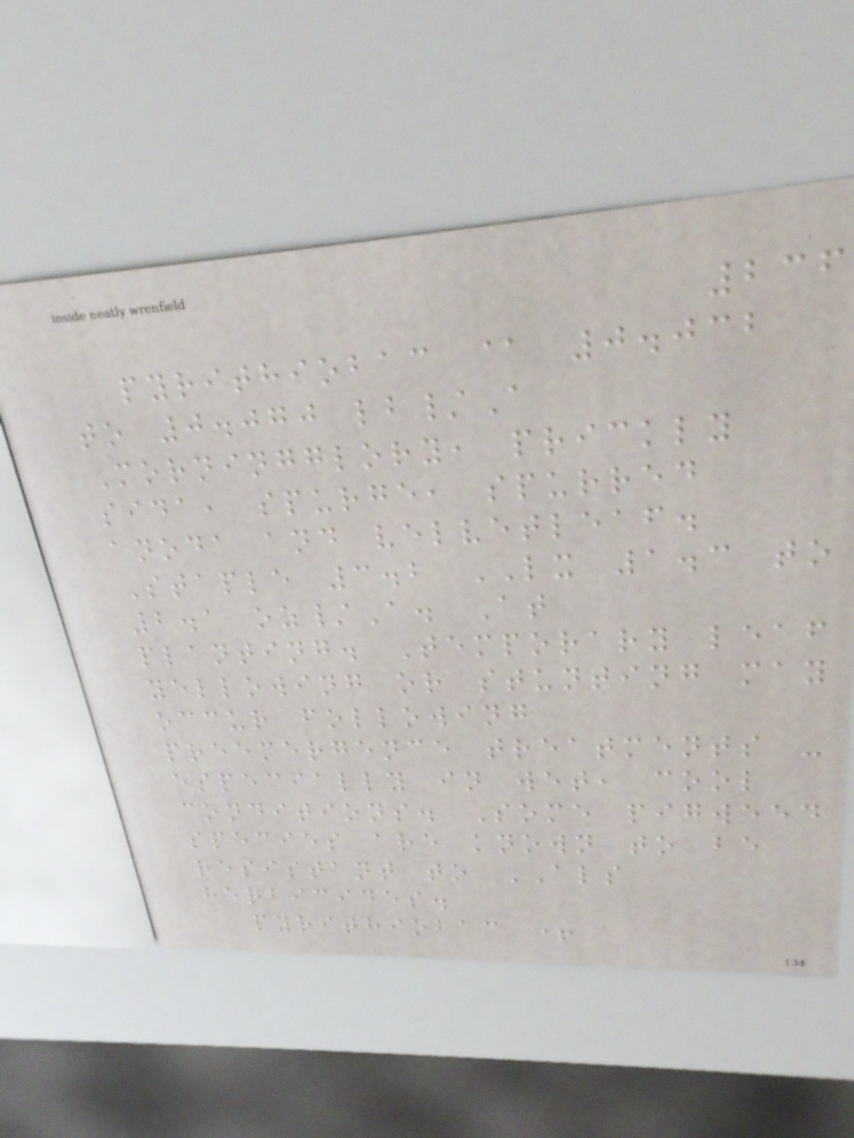236
pyrithiobac @ 0.032
to 0.070 lb/A
Morningglory, prickly
sida, spurge, spurred
anoda and velvetleaf.
Staple 3.2 LX 1.3 to
2.1 oz/A. At
planting. Temporary leaf
yellowing or stunting may
occur following
preemergence treatments -
especially in wet, cool
conditions. Some pigweed
species are known to be
resistant to ALS
herbicides.
pyrithiobac +
